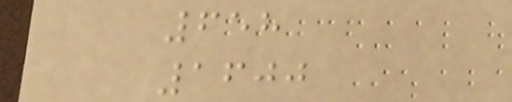658
1600
